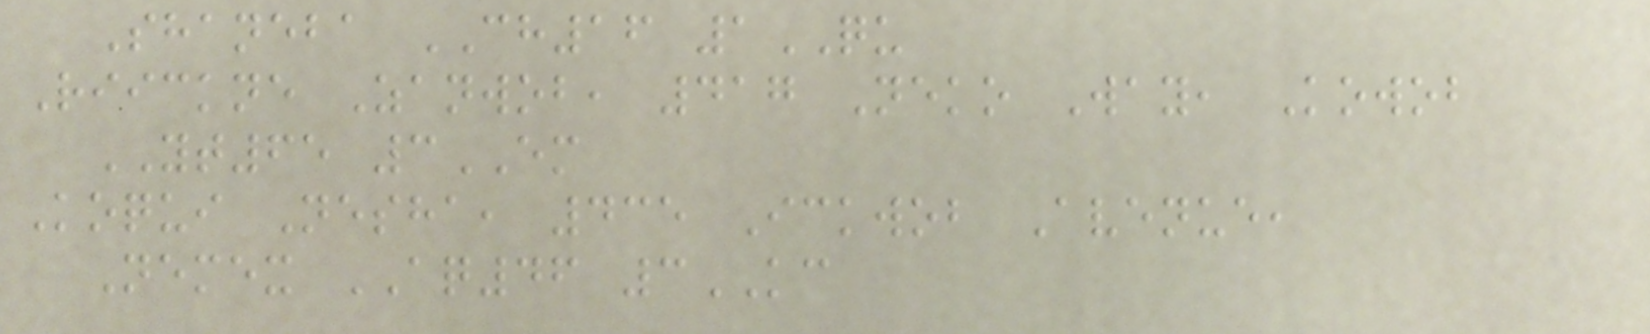Shaneba CH16 1QU
Riickne Zanwob, 417 Neko Way, Kowob
YT65 3EM
Koqui Nesha, 435 Ickwob Avenue,
Nemex AQ46 3KC
